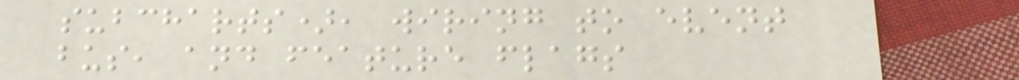subcharts), wiring to event
bus, and feature flags
